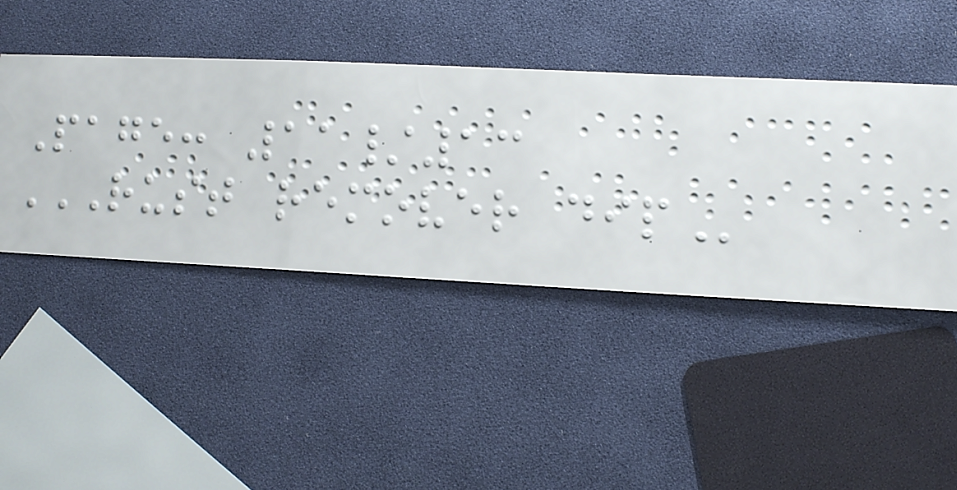Page: 11/13
RUST REMOVER DIP
